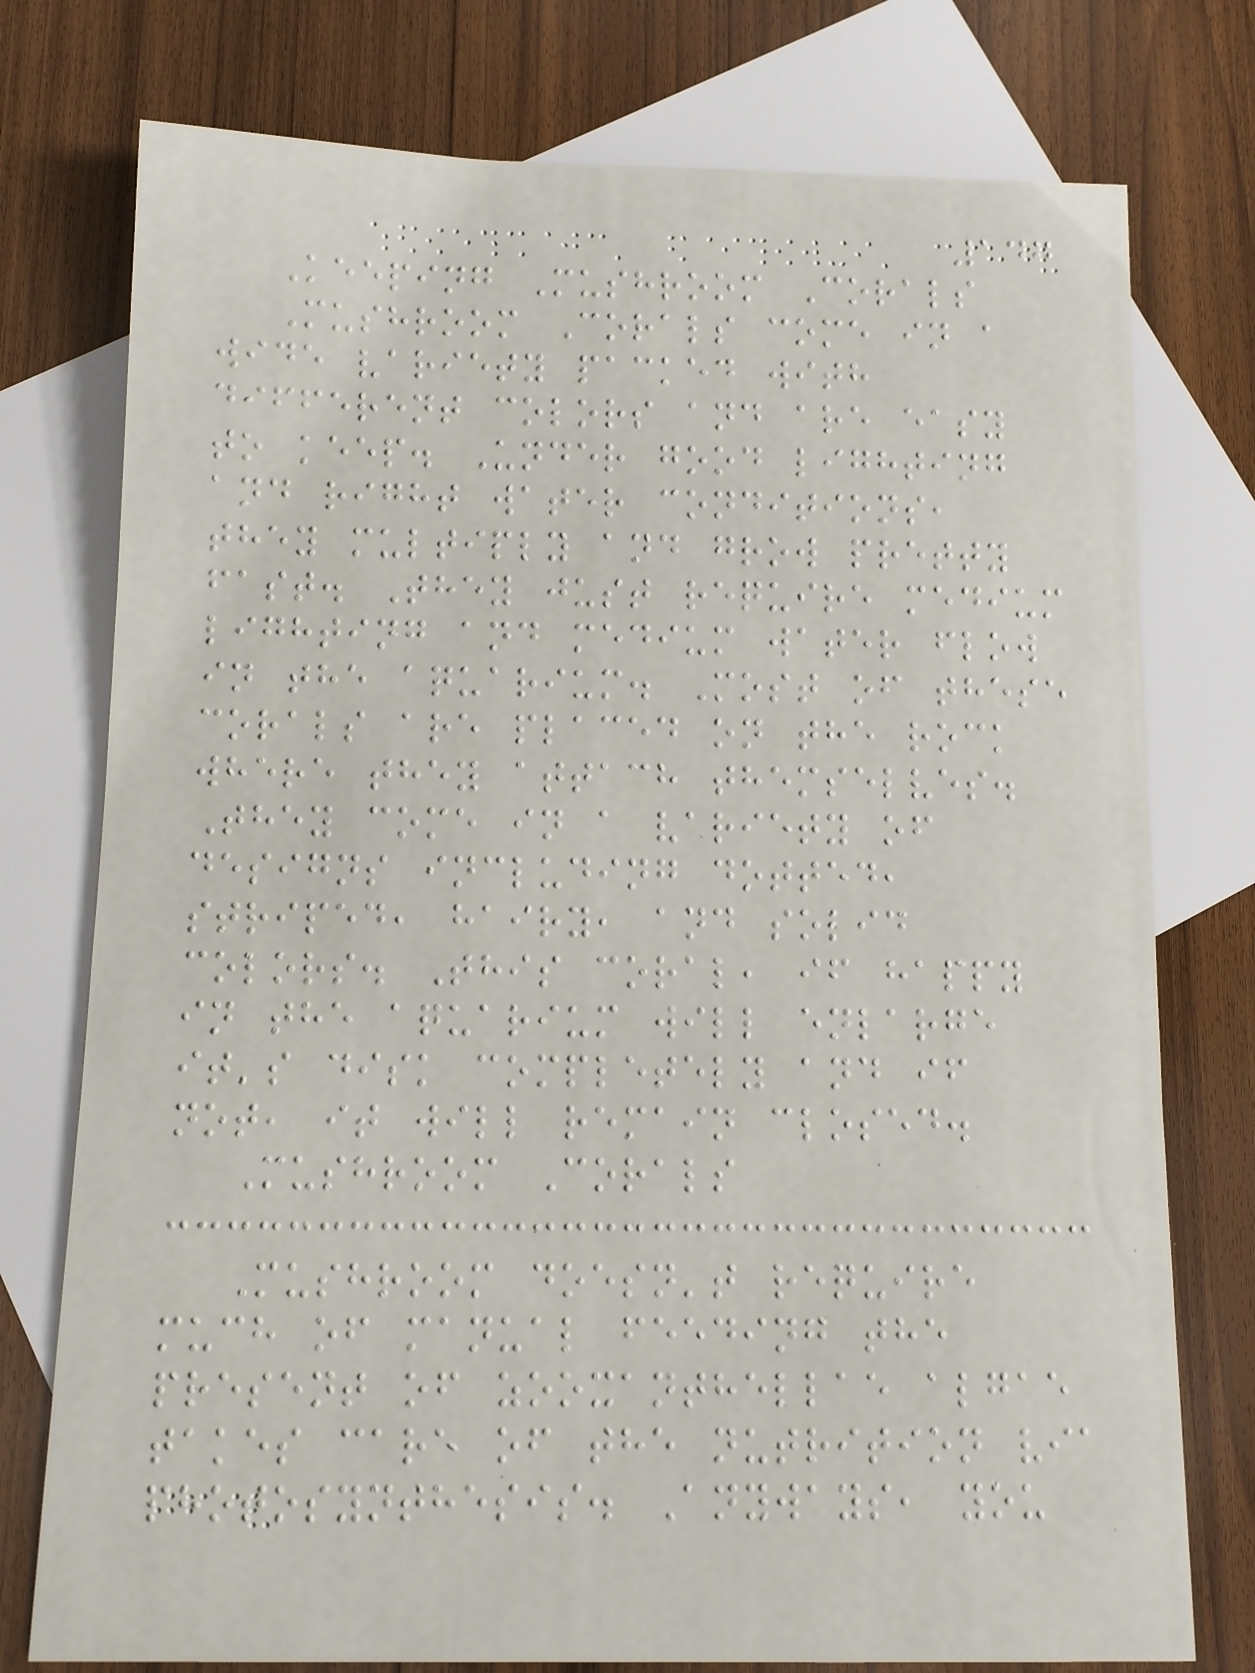147
Keeping Mushroom Corals
Mushroom Corals come in a
wide variety packed with
different colors and are easy
to keep. Under good lighting
and right water conditions,
they multiply and grow pretty
fast. They just require medium
lighting and medium water flow
in the aquarium. Most of these
corals are placed on the rock
where they attach themselves.
They come in a variety of
designs including dotted,
striped, hairy, and solid
colors. This coral, if happy
in the aquarium will enlarge
it's disk completely and if
not, it will remain closed.
Mushroom Corals
Mushroom doesn't require
much of manual feeding the
present of zooxanthellae algae
takes care of the nutrition via
photosynthesis. Anyways, you
